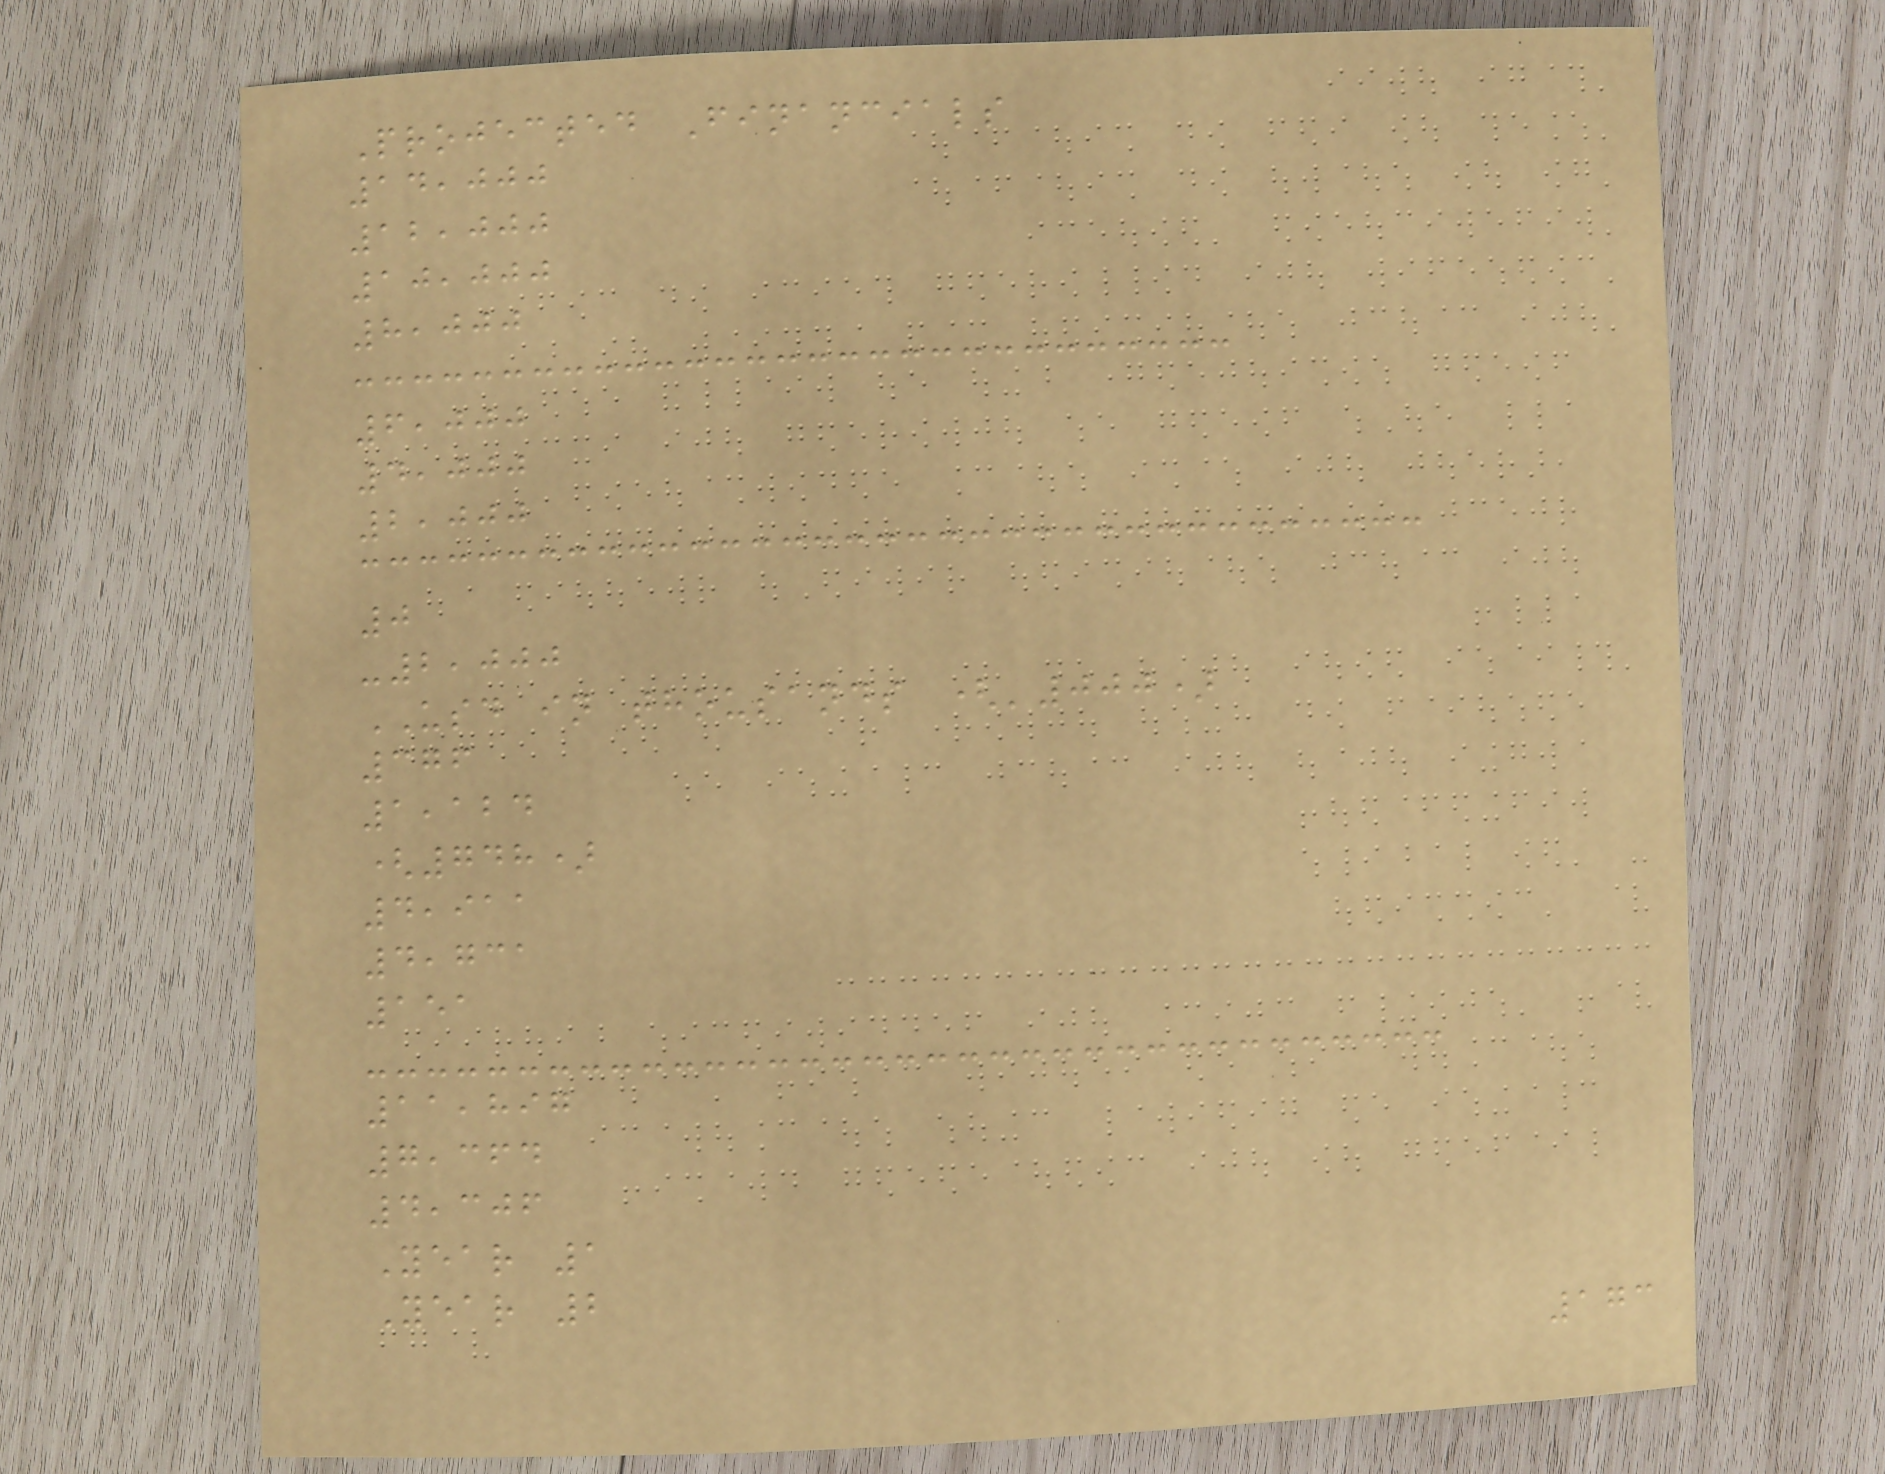Projected Financials
14,000
12,000
10,000
8,000
6,000
4,000
2,000
0
-2,000
USD in thousands ('000)
376
1,124
(748)
4,911
4,731
151
11,897
7,364
4,306
Year 1
Year 2
173
